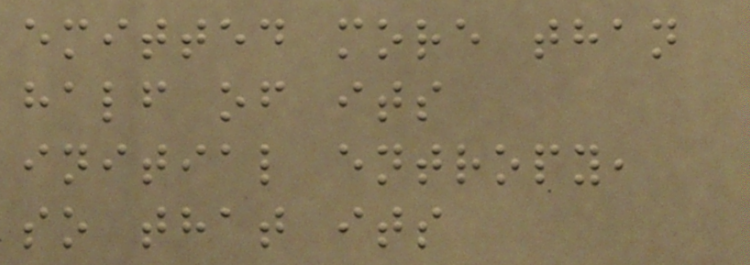emitted more than
half of its
initial entropy,
so that its
